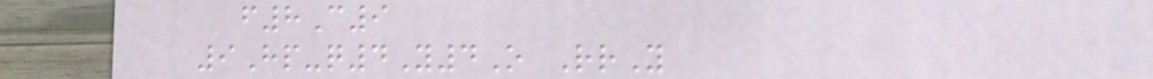f8C9
9Hp-q4Y4O RrY
